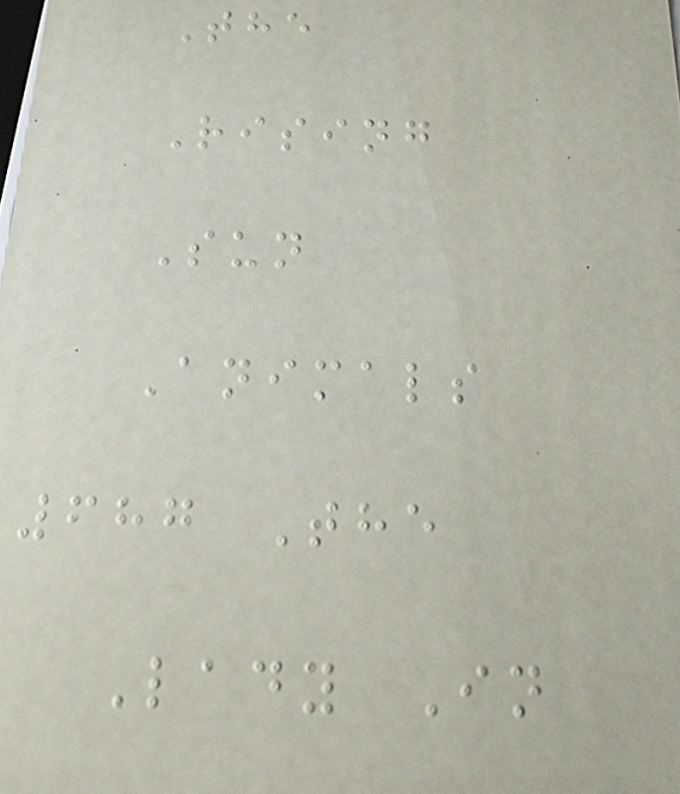The
Rising
Sun
Animals
687 The
Lady In
